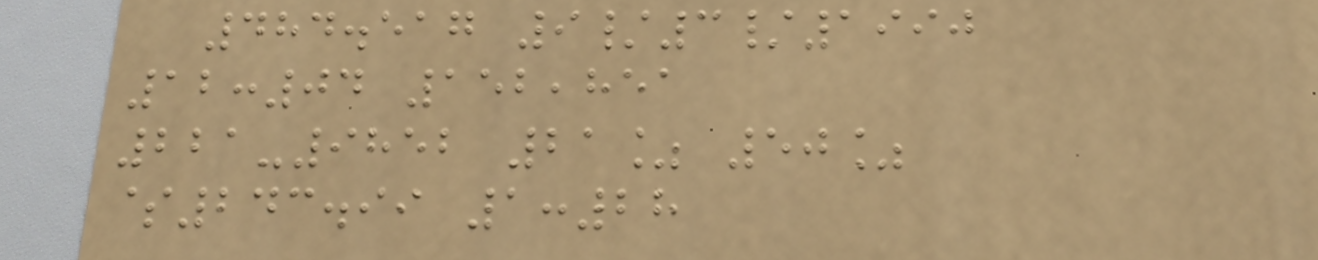484.517 9/3/1990
12:04 152,851
221-9852 21% 50%
$243.99 1:28
